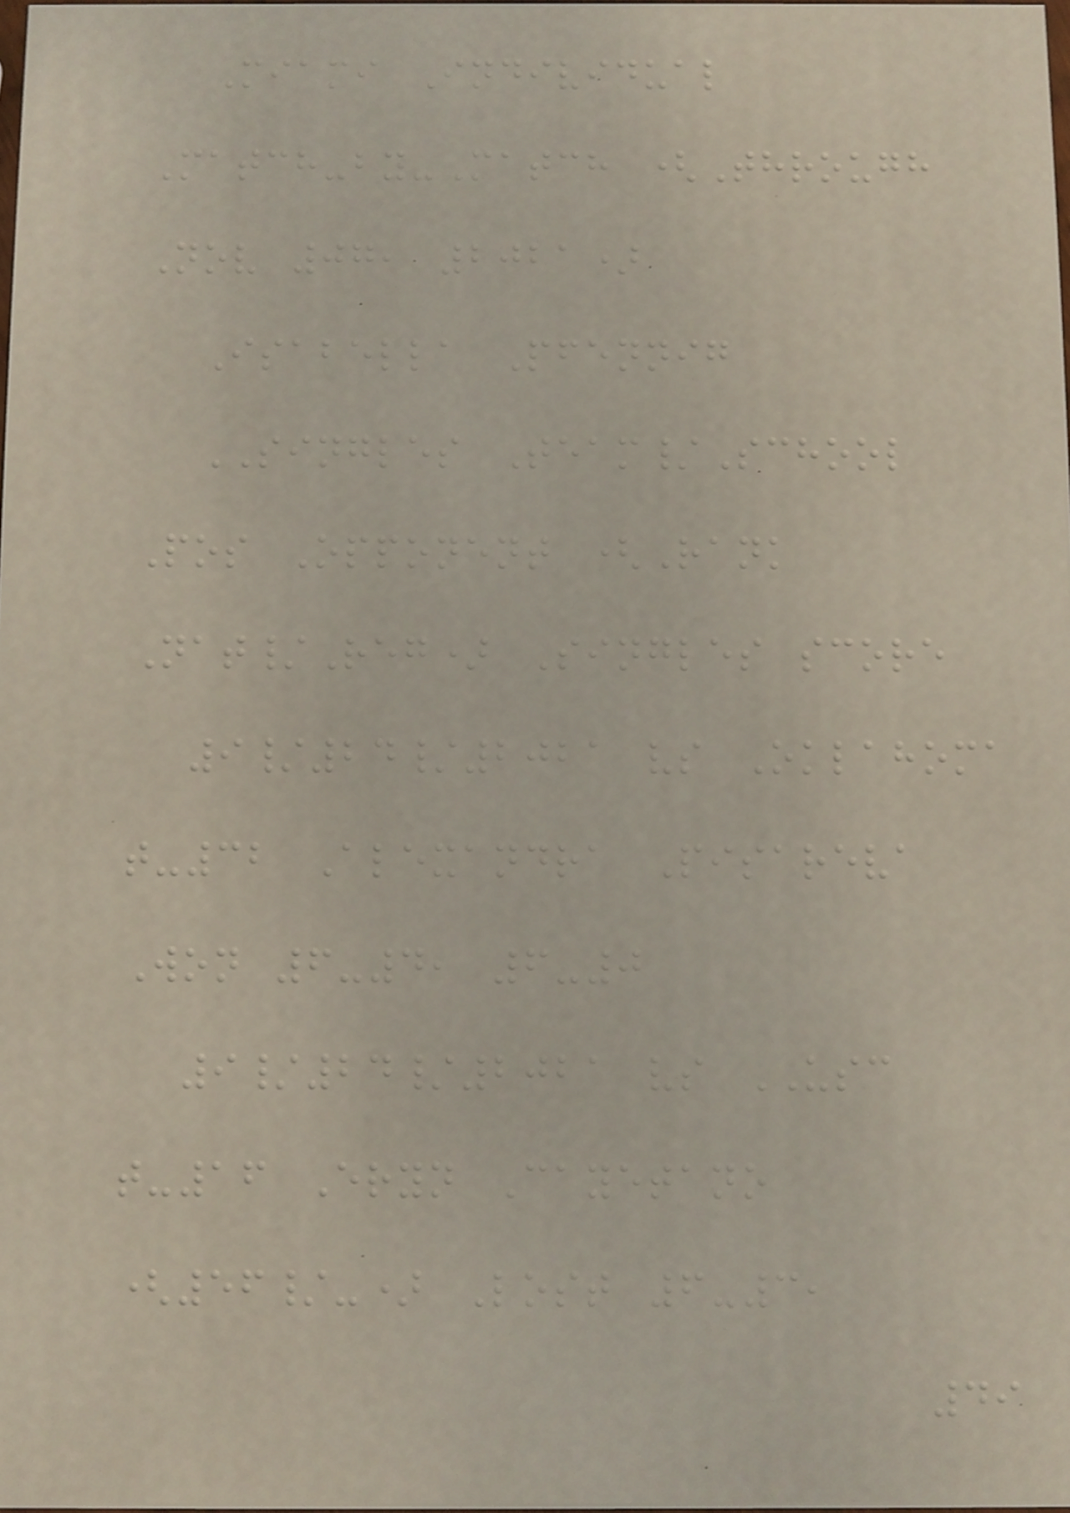Miami Individual
Match-by-Match (Through
Nov 07, 2021)
Isabella Pfennig
SINGLES Team/School
Pos Opponent (Rank
Nat/Reg) Singles score
9/24/2021 vs Oklahoma
t-32 Alexandra Pisareva
Won 6-4, 6-0
9/24/2021 vs USC
t-16 Eryn Cayetano
(56/-) Lost 6-3,
49
